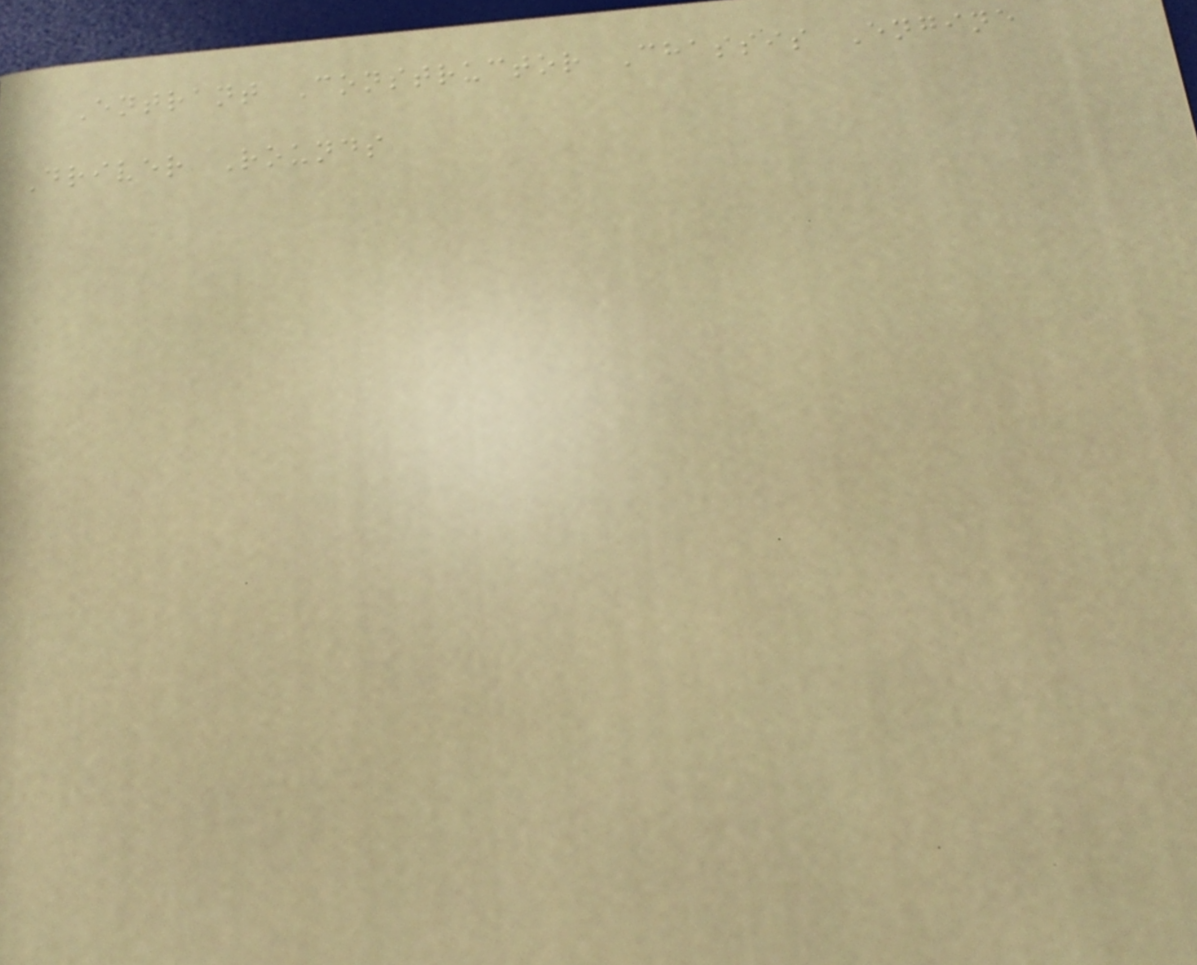Entrant Constructor Chassis Engine
Driver Rounds
